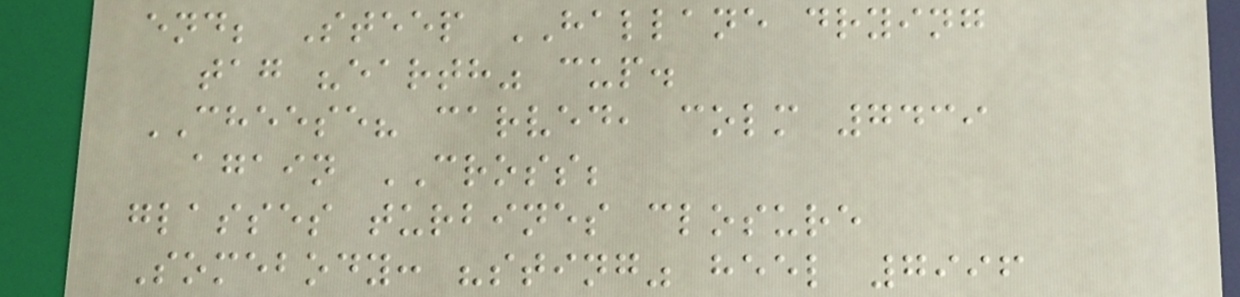end; Steep HALLANE drying
tag "earth" cup.
CHEESE? carved, colm 7439
again CROSS;
glasses turbines closure
Somebody: "sting" heel 7996
